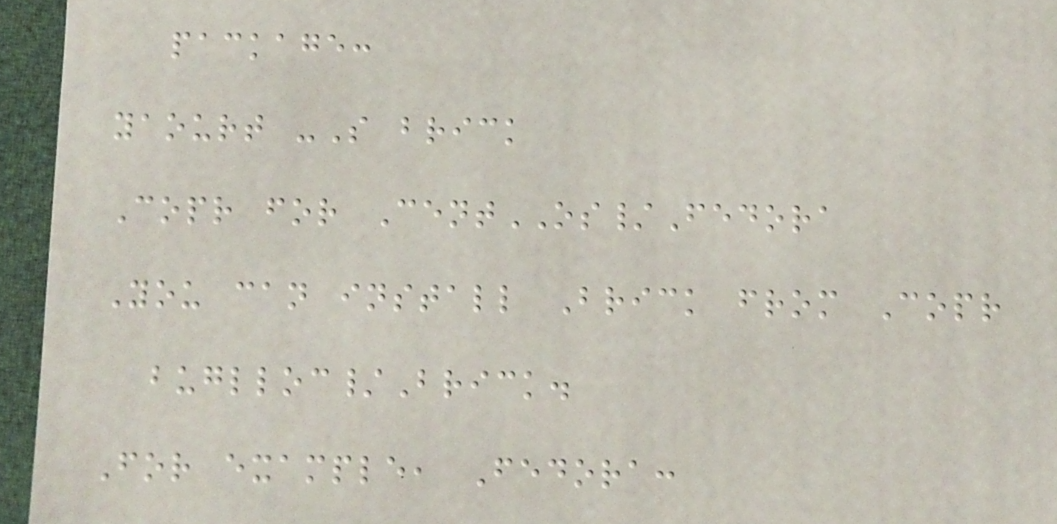package:
yaourt -S brick
Copr for CentOS/Fedora
You can install Brick from Copr
buglloc/Brick.
For example, Fedora:
